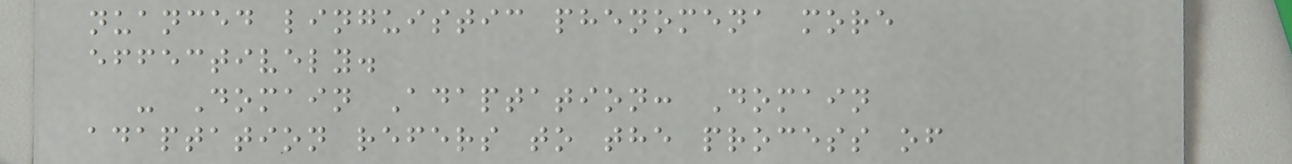nuanced linguistic phenomena more
effectively.
- Domain Adaptation: Domain
adaptation refers to the process of
